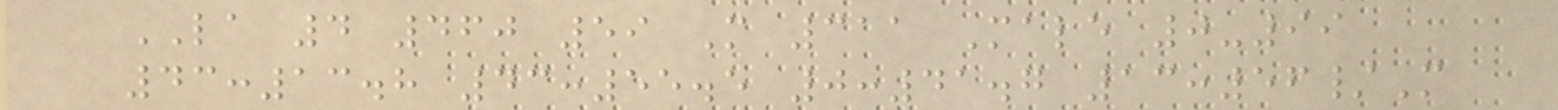LA 4 460 59 M 311 Male 0-99
43:13.8 43:55.5 0:41.7 13:56/M
